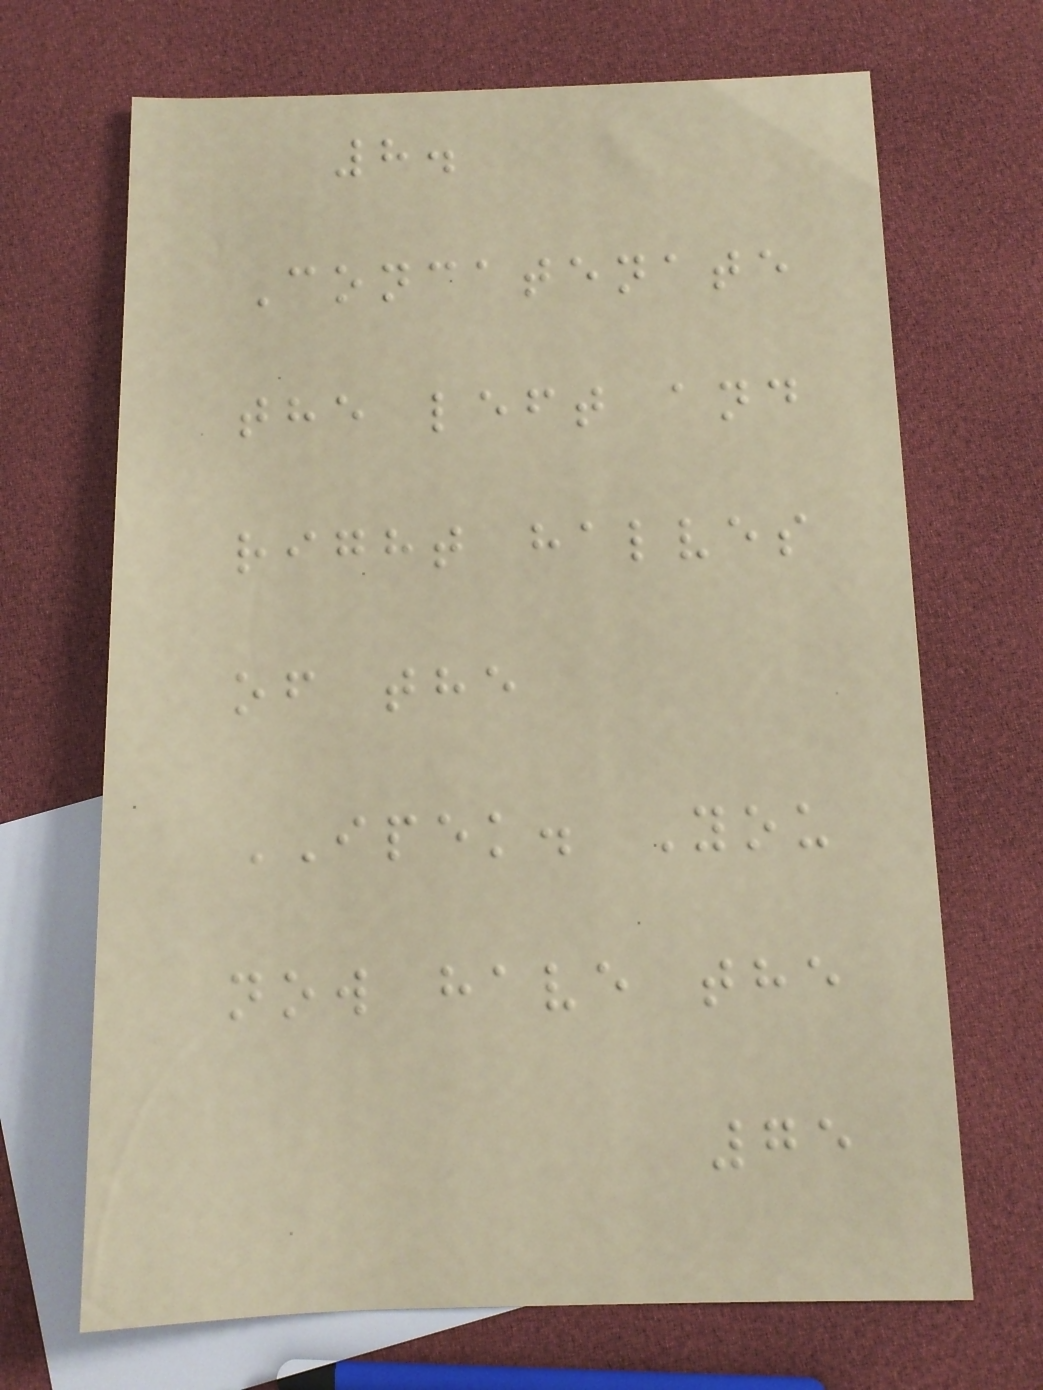8.
Concatenate
the left and
right halves
of the
IPEK. You
now have the
75
